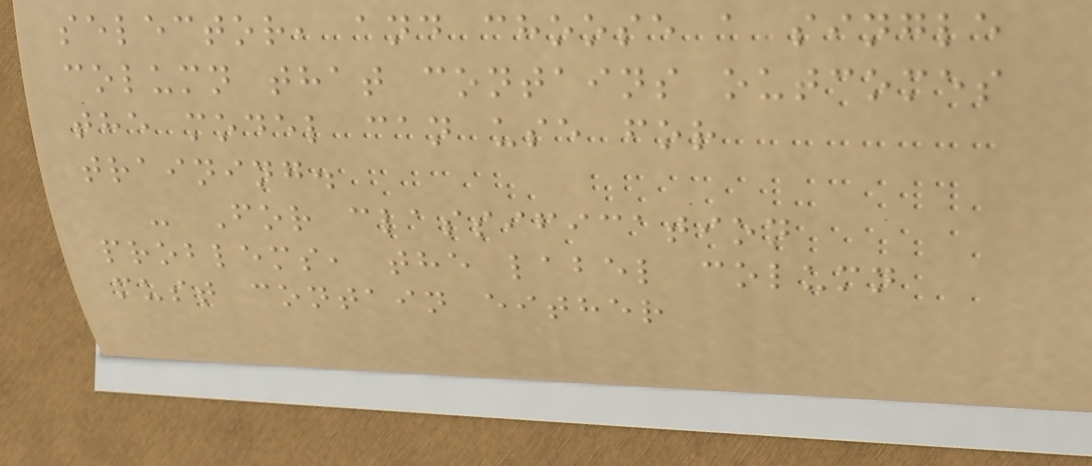selector, and choose a single
column that contains outcomes
the model can use for
training.
- For classification
problems, the label column
must contain either
